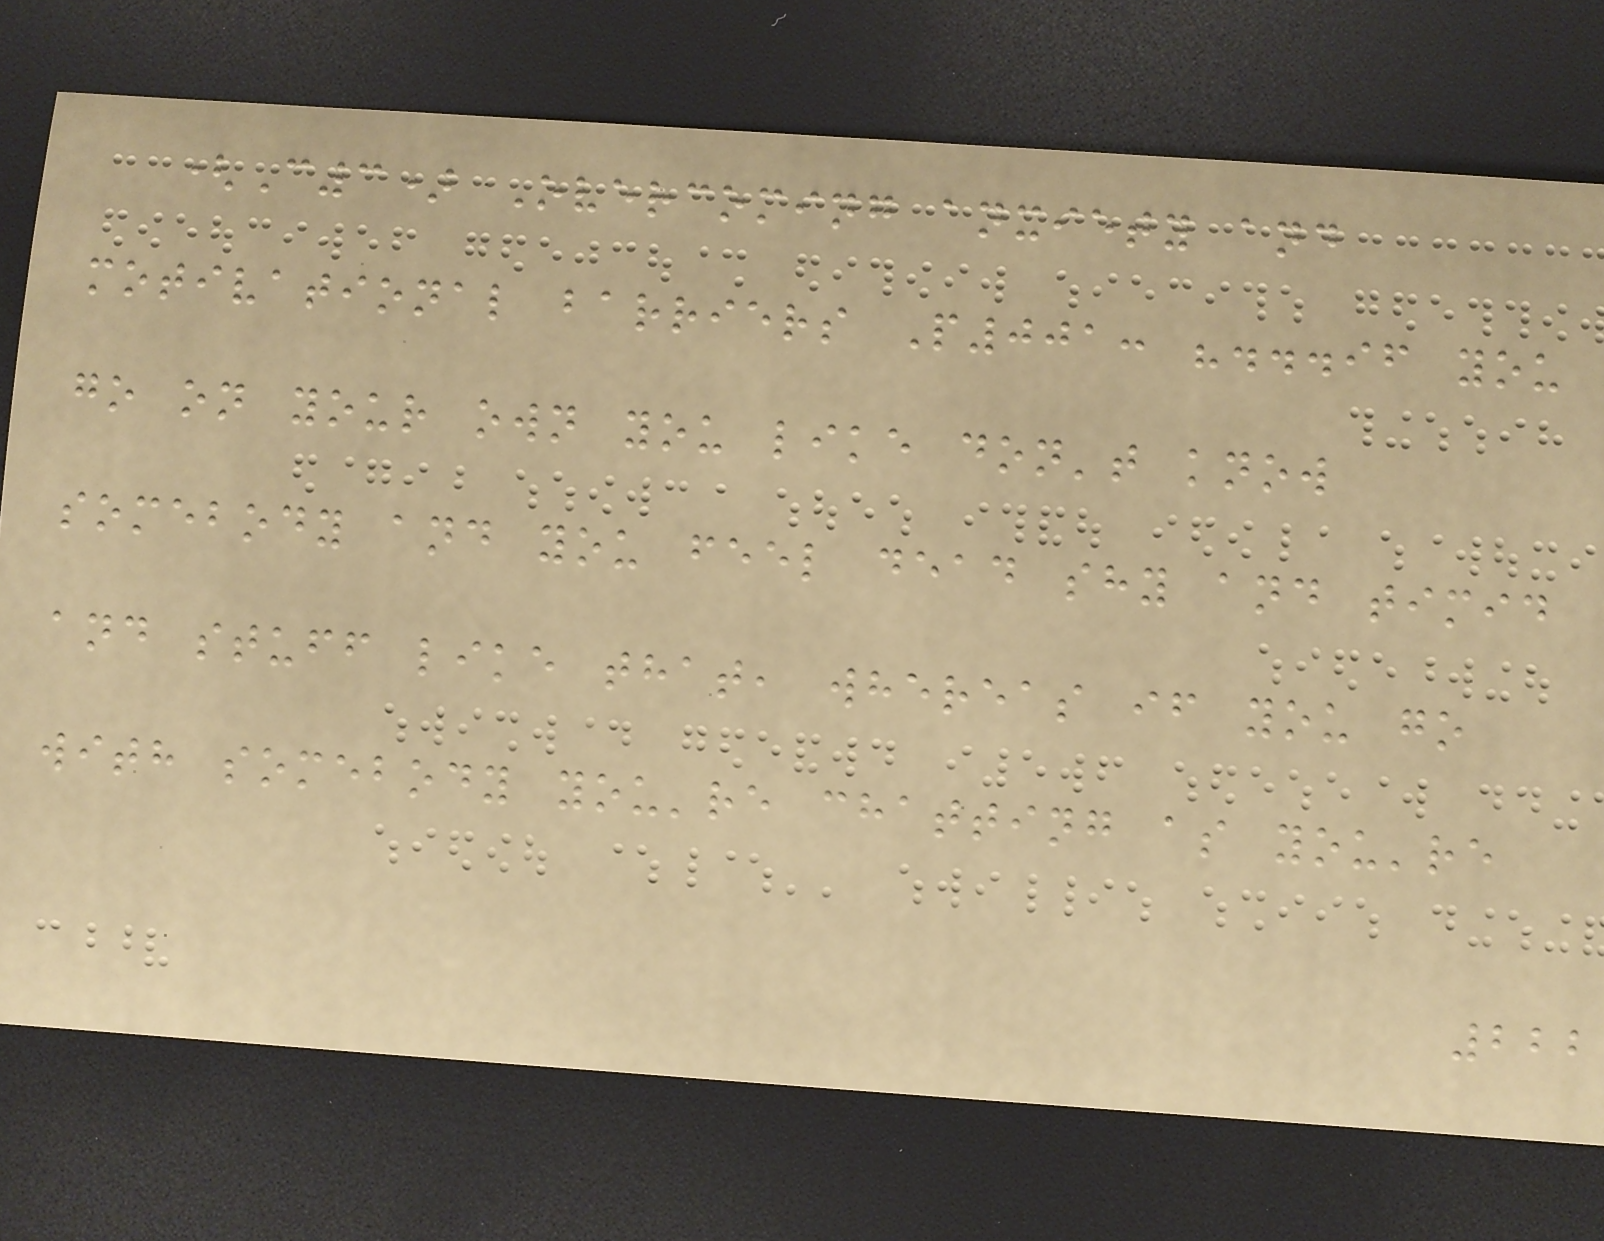(C3) Overcoming anxiety and
motivational barriers P001: "...if you
go on your own you like don't know
somebody and you feel dead shy and timid
and stuff like that, whereas if you go
with somebody you're chatting as you're
222
